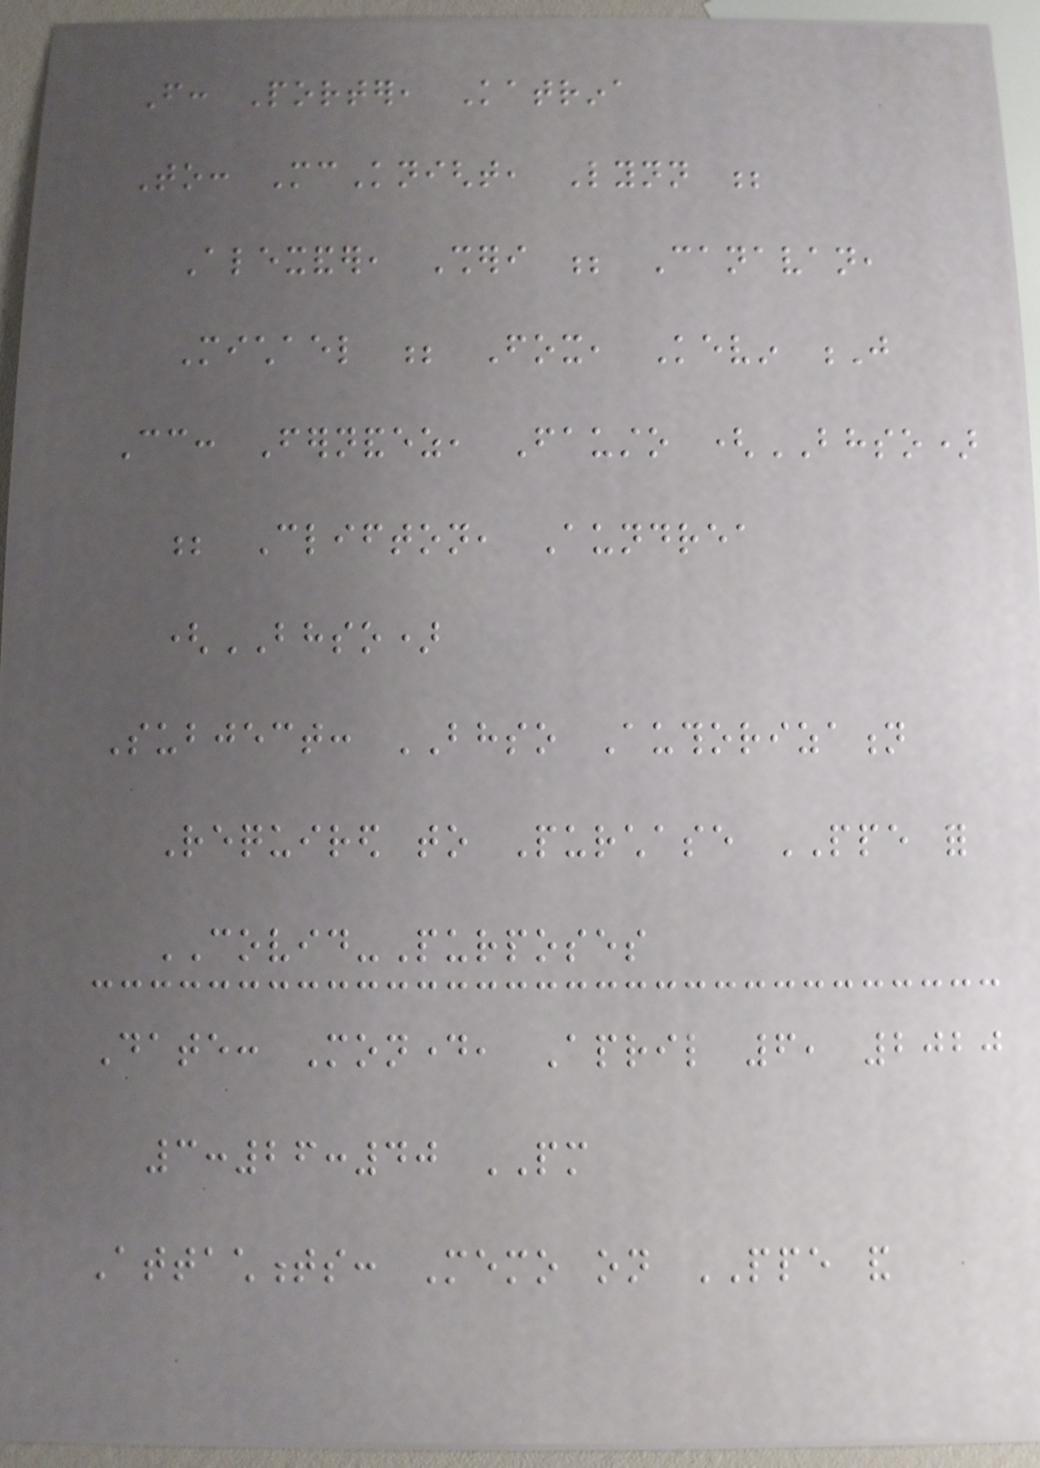From: Porter, Katrina
To: McKnight, Lynn ;
Alexander, Sheri ; Canavan,
Michael ; Fox, Kevin J
Cc: Fernandez, Fausto (BHSO)
; Clifton, Aundrea
(BHSO)
Subject: BHSO Authorization
Required to Purchase PPE for
COVID-Purposes
Date: Monday, April 6, 2020
3:26:40 PM
Attachments: Memo on PPE and
